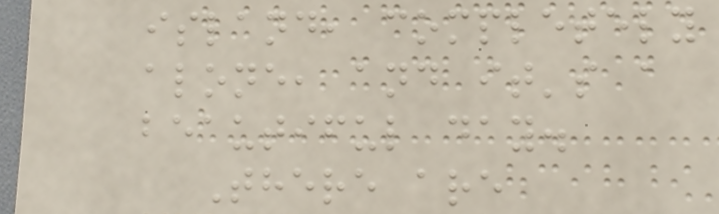island, completely
alone, and it's a
beautiful day.
There are
